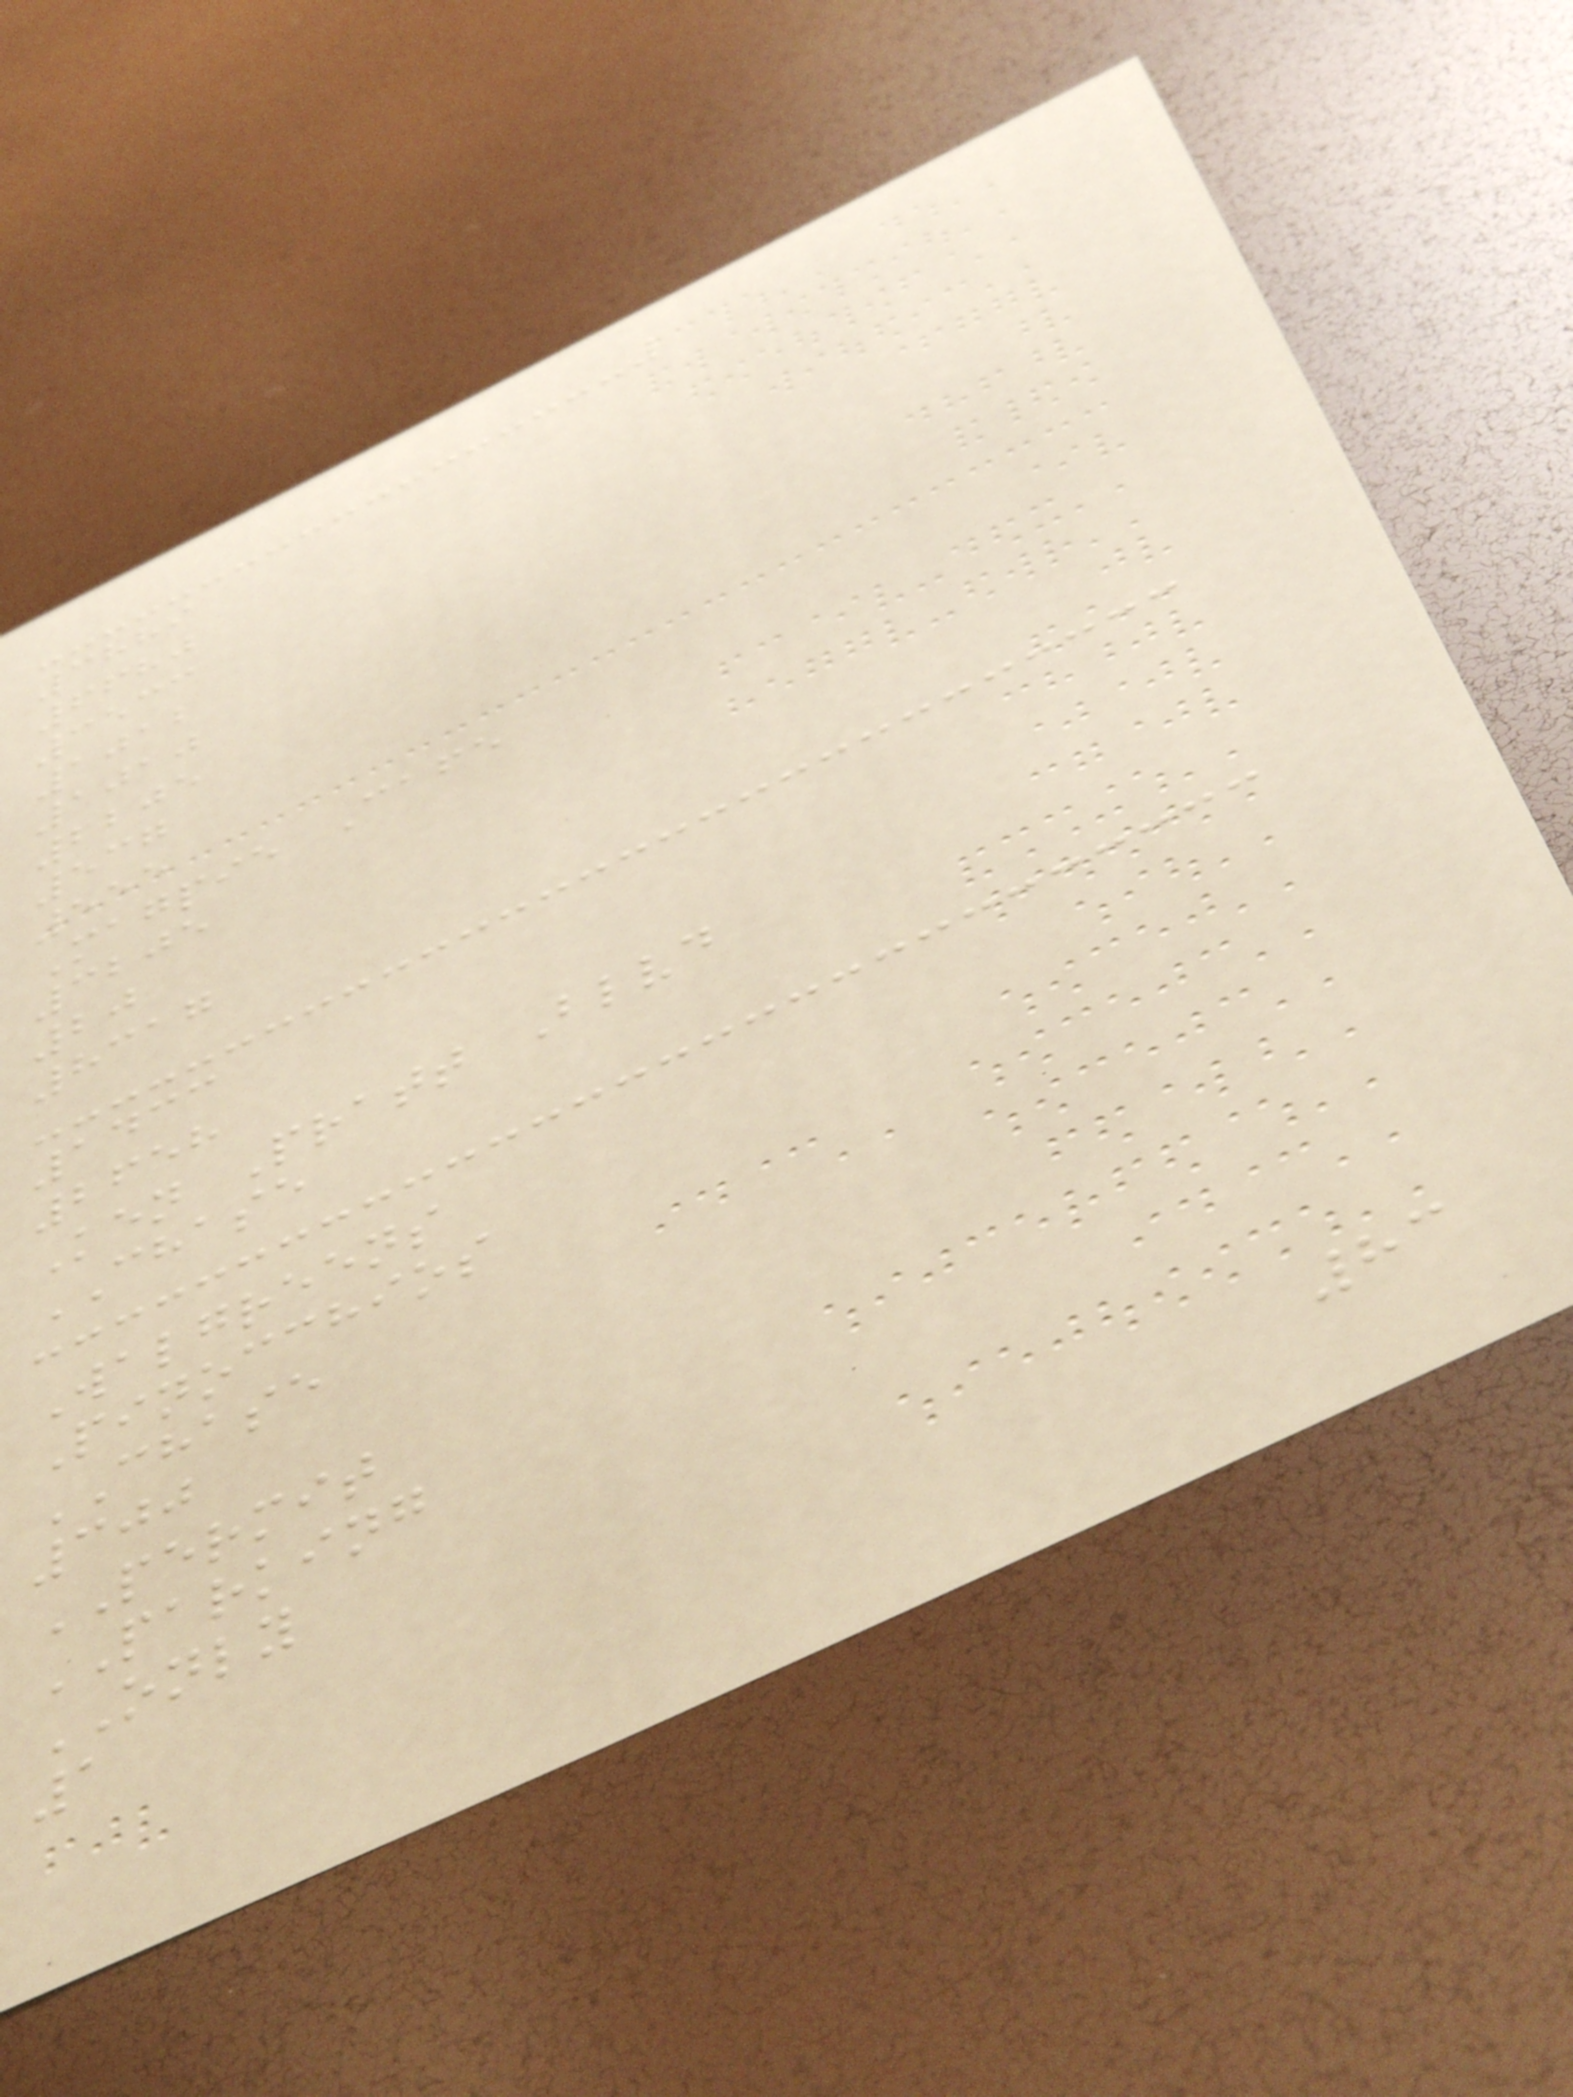3889
6680
3533
1012
1010
2205
537
555
Magpie Cafe
3205
20
8317
1433
2658
Ken Pratt Blvd
CHASE
Walgreens
Pinocchios
CHASE
300
PERMIT
PARKING
ONLY
1
83
